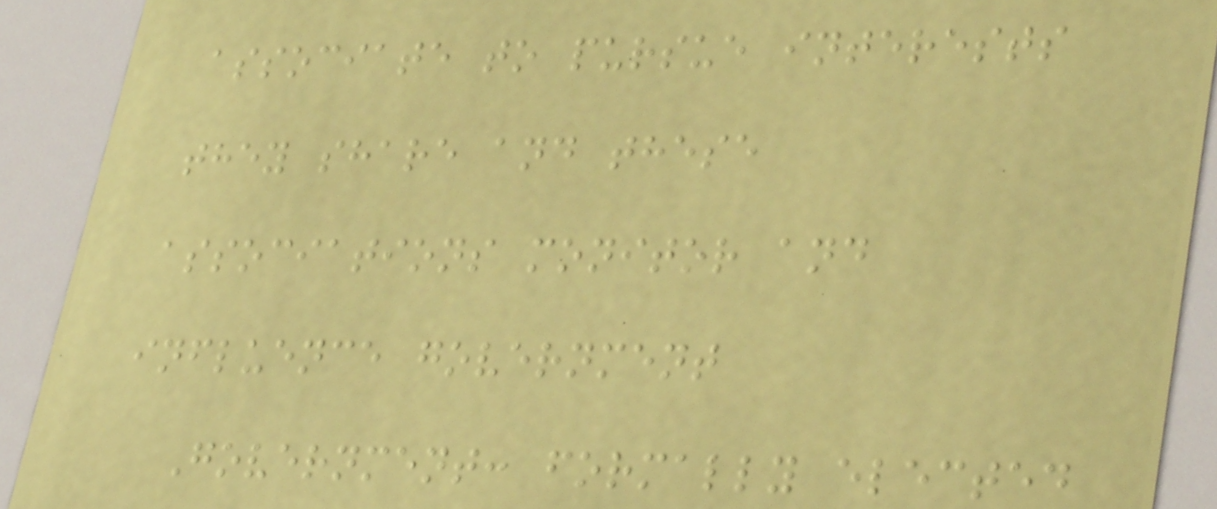associate to pursue interests
they share and these
associations monitor and
influence government
Government: formally elected
